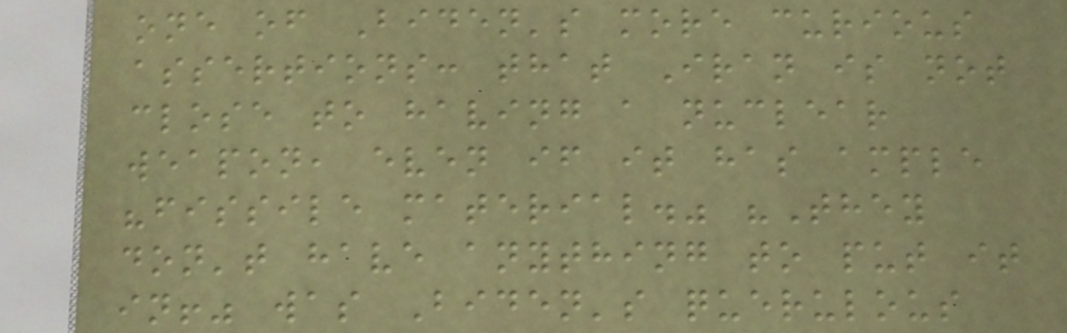one of Biden's more curious
assertions: that Iran is not
close to having a nuclear
weapon, even if it has ample
"fissile material." "They
don't have anything to put it
in!" was Biden's querulous
